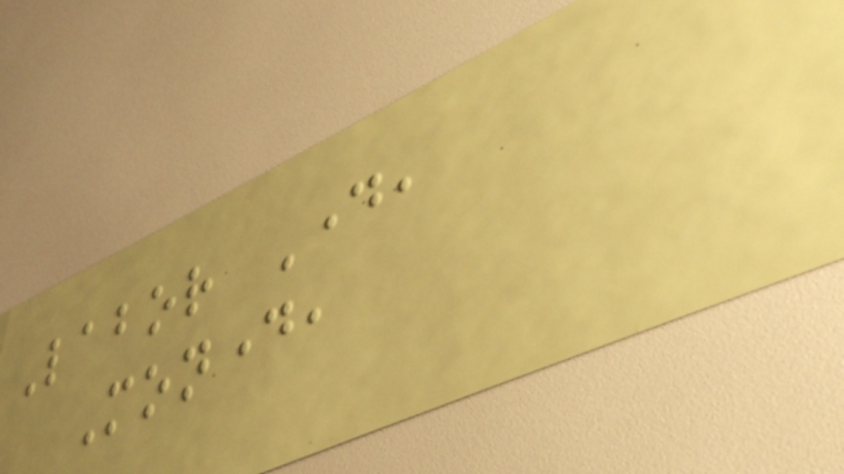Labor Day,
Monday,
